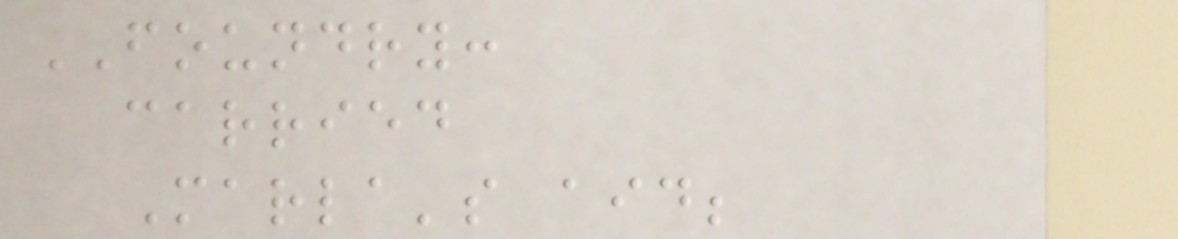FOUNDRY:
carried
Marla's aid;
